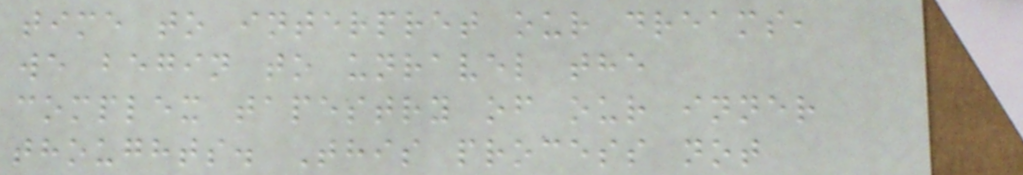time to interpret our dreams,
we begin to unravel the
complex tapestry of our inner
thoughts. This process not
